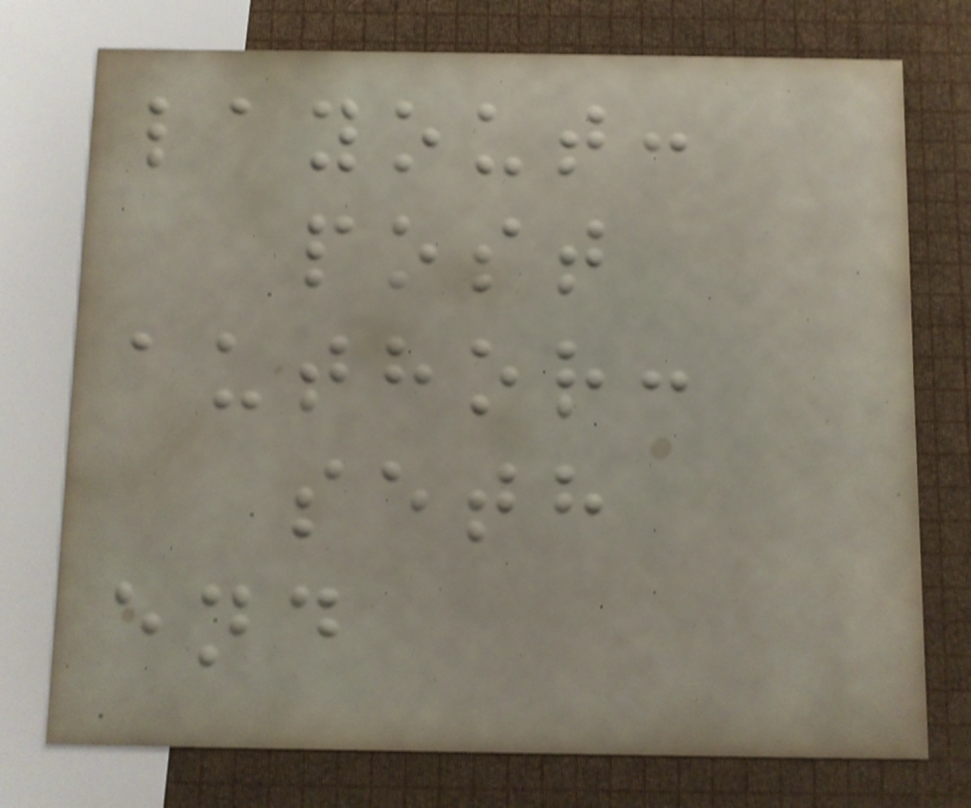layout:
post
author:
seth
end
